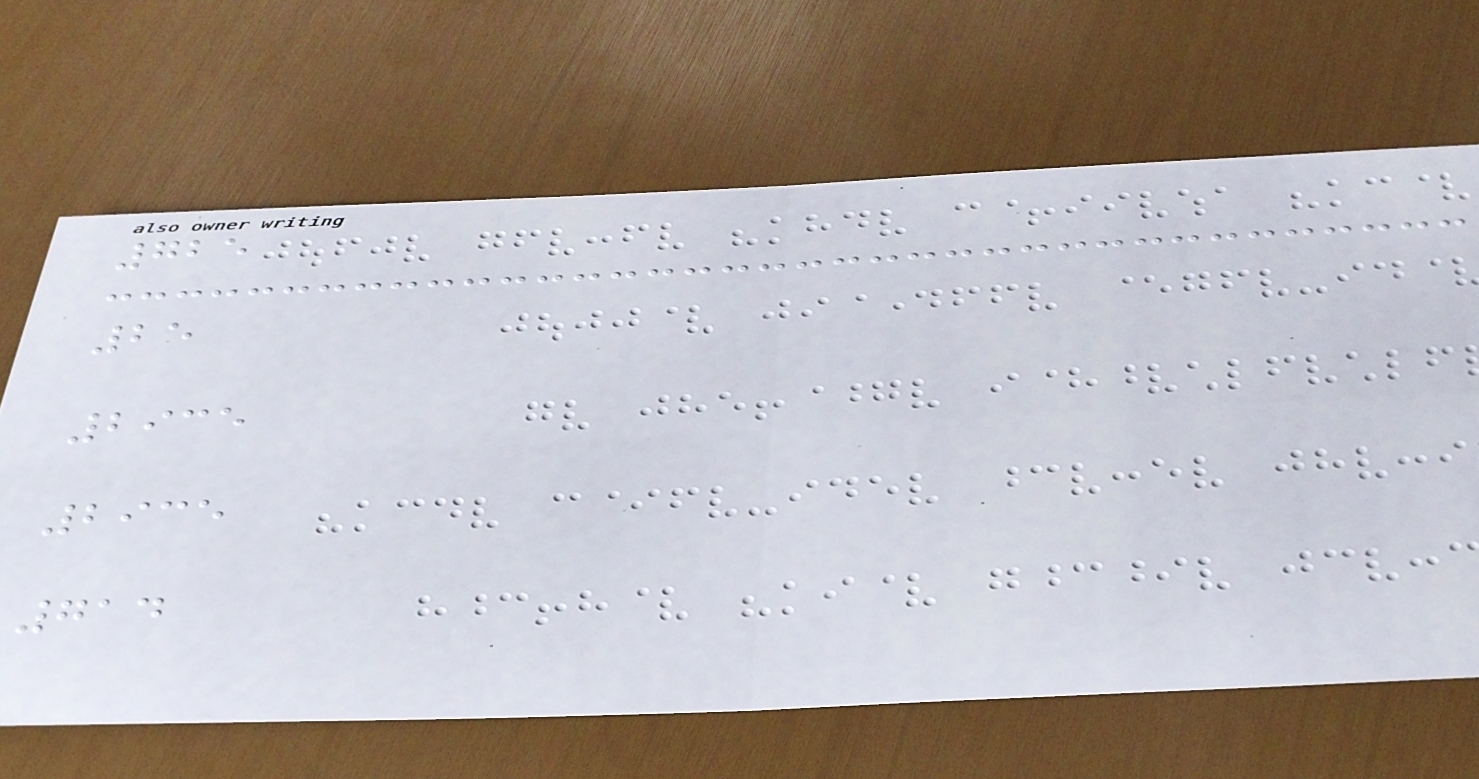725
25
2935
2935
714
